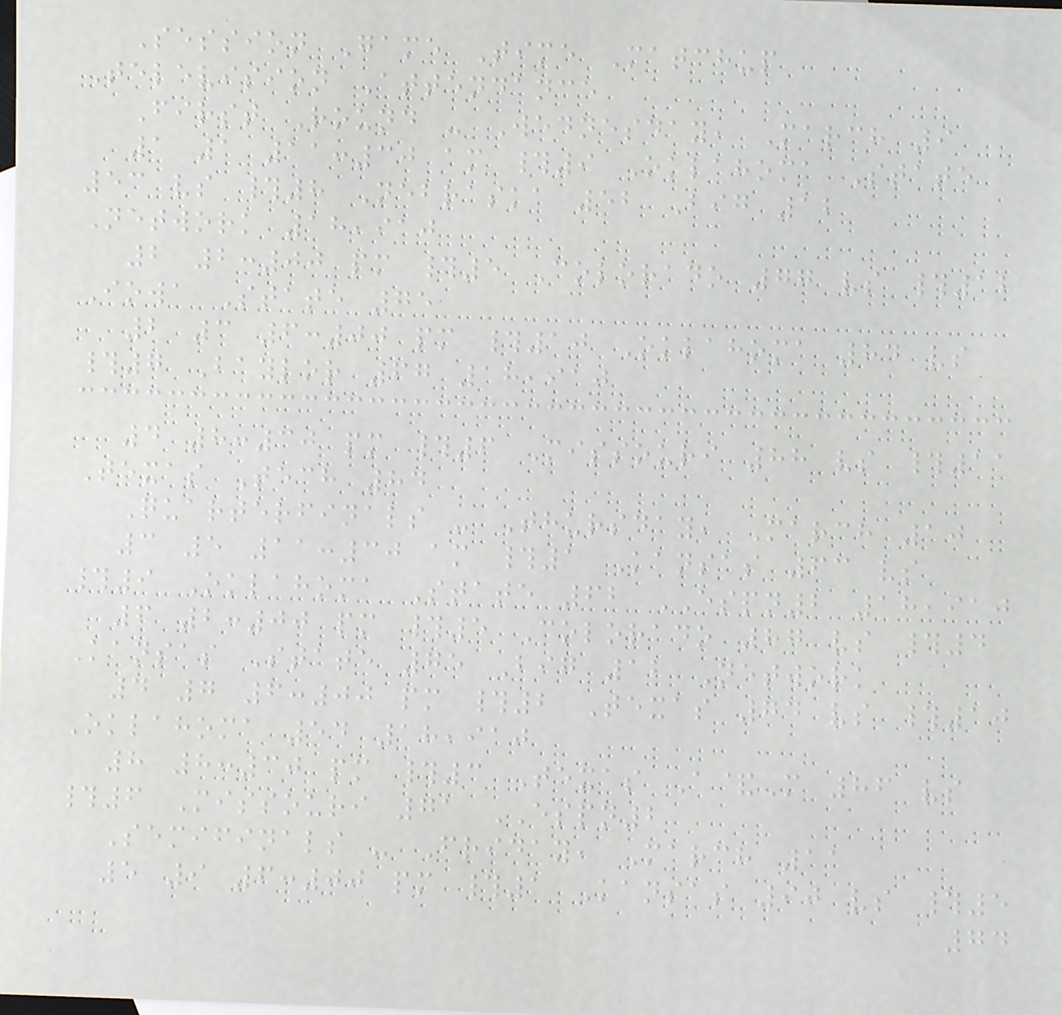Session Game Time Matchup
Television Attendance
First Round - Wednesday, March 9
1 1 11:30 am #9 Oklahoma State
53 vs #8 Nebraska 52 Big 12
Network 18,910
2 2:00 pm #5 Colorado 77 vs #12
Iowa State 75
2 3 6:00 pm #10 Oklahoma 84 vs
#7 Baylor 67 18,910
4 8:30 pm #6 Missouri 88 vs #11
Texas Tech 84
Quarterfinals - Thursday, March 10
3 5 11:30 am #1 Kansas 63 vs
#9 Oklahoma State 62 ESPN2 18,910
6 2:00 pm #5 Colorado 87 vs #4
Kansas State 75 Big 12 Network
4 7 6:00 pm #2 Texas 74 vs #10
Oklahoma 54 18,910
8 8:30 pm #3 Texas A&M 86 vs
#6 Missouri 71 ESPN2
Semifinals - Friday, March 11
5 9 6:00 pm #1 Kansas 90 vs #5
74
